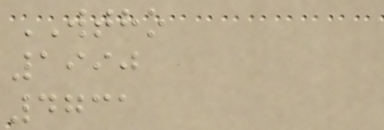WTHO
1990
4731
